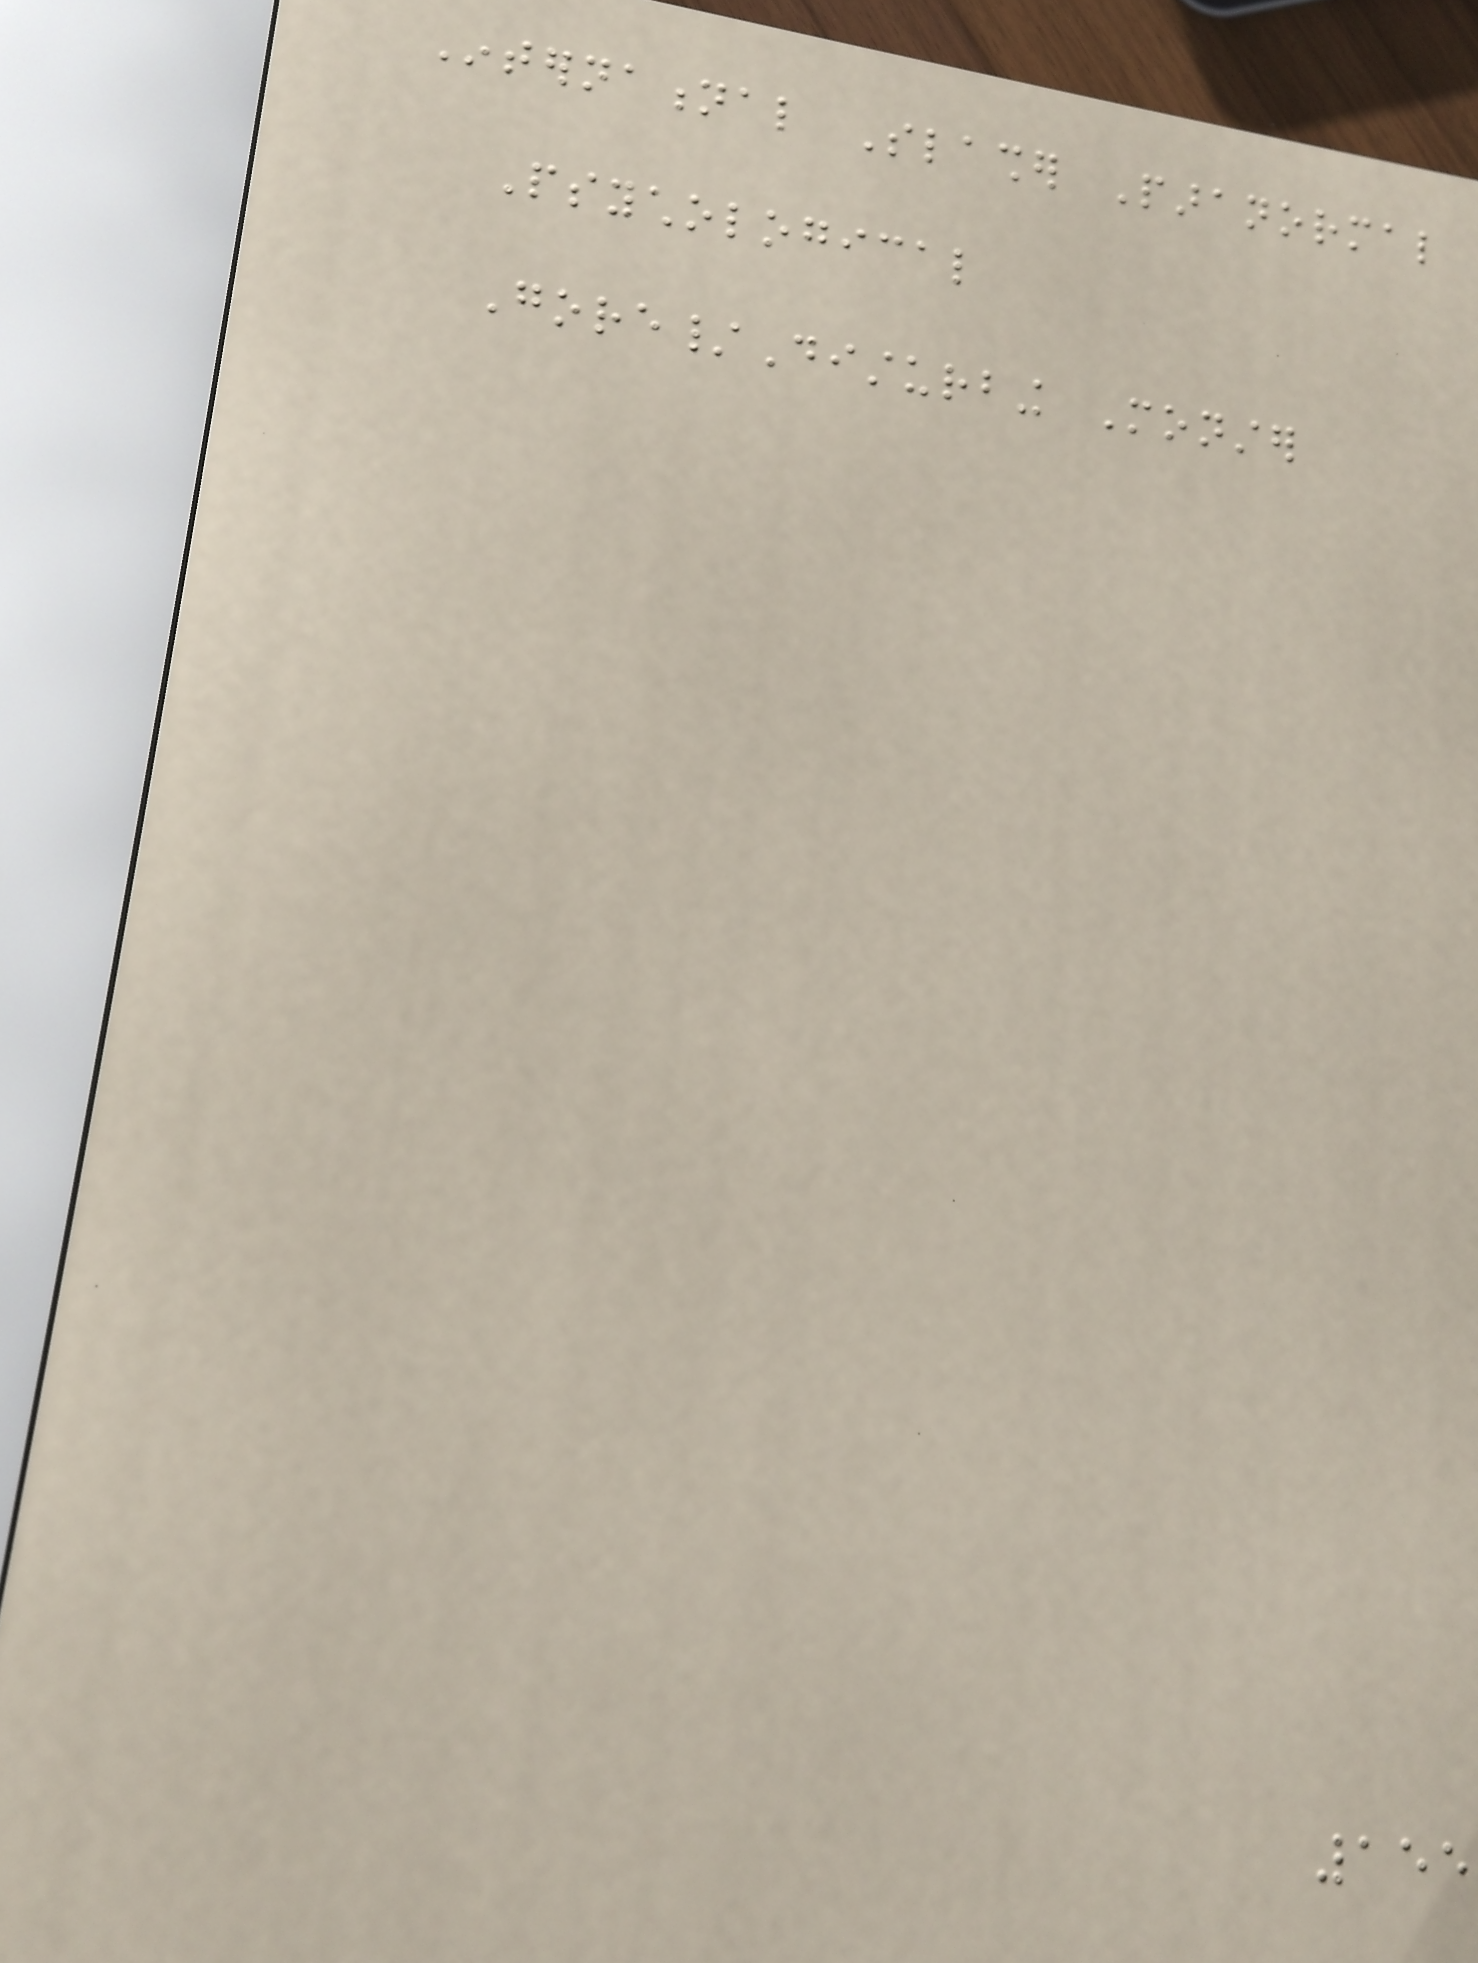International Slasher Paranormal
Psychological
Gore/Disturbing Monster
155
